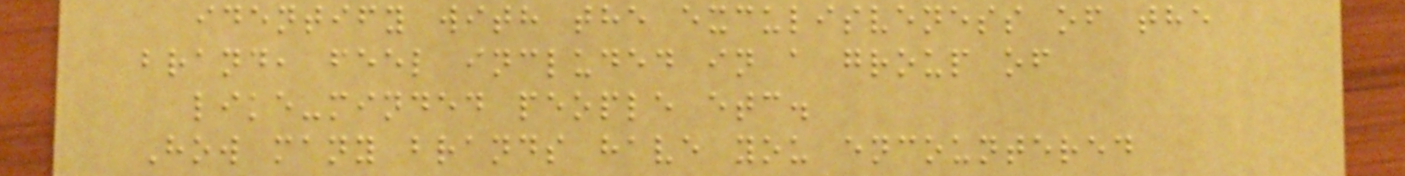identify with the exculisveness of the
brand, feel included in a group of
like-minded people etc.
How many brands have you encountered
